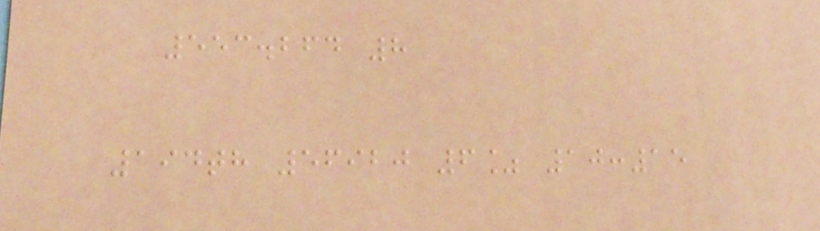553.264 8
194th 56920 6% 10:15
